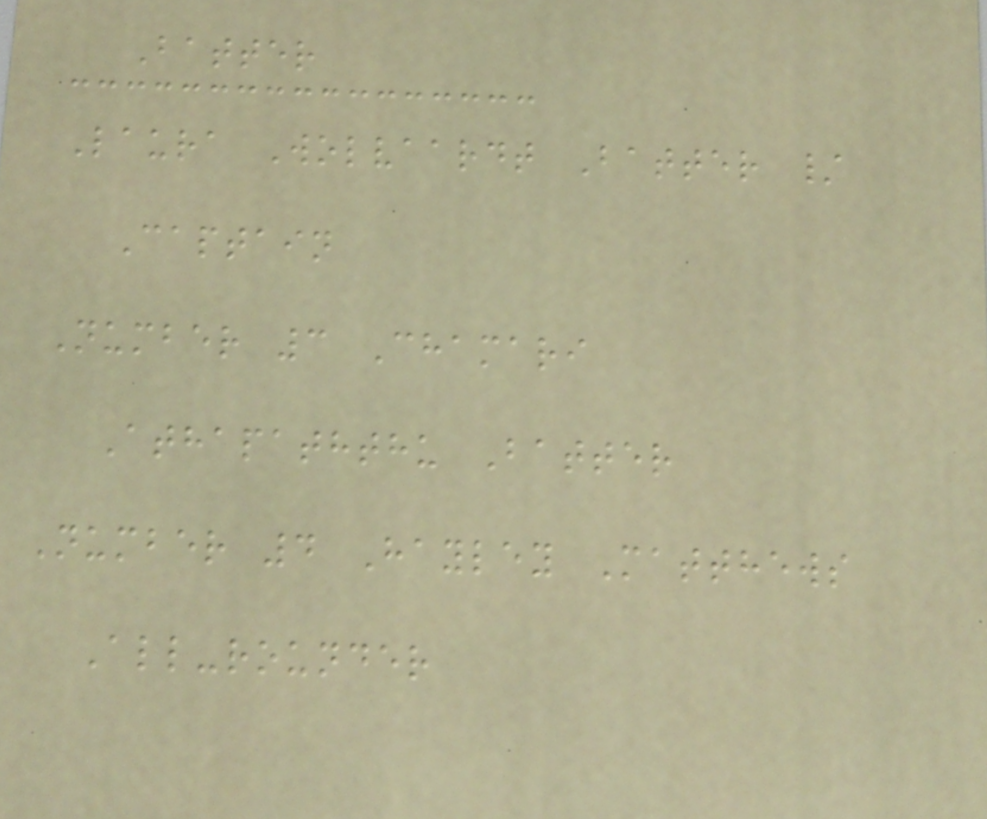Batter
Laura Wolvaardt Batter /
Captain
Number 3 Chamari
Athapaththu Batter
Number 4 Hayley Matthews
All-rounder
